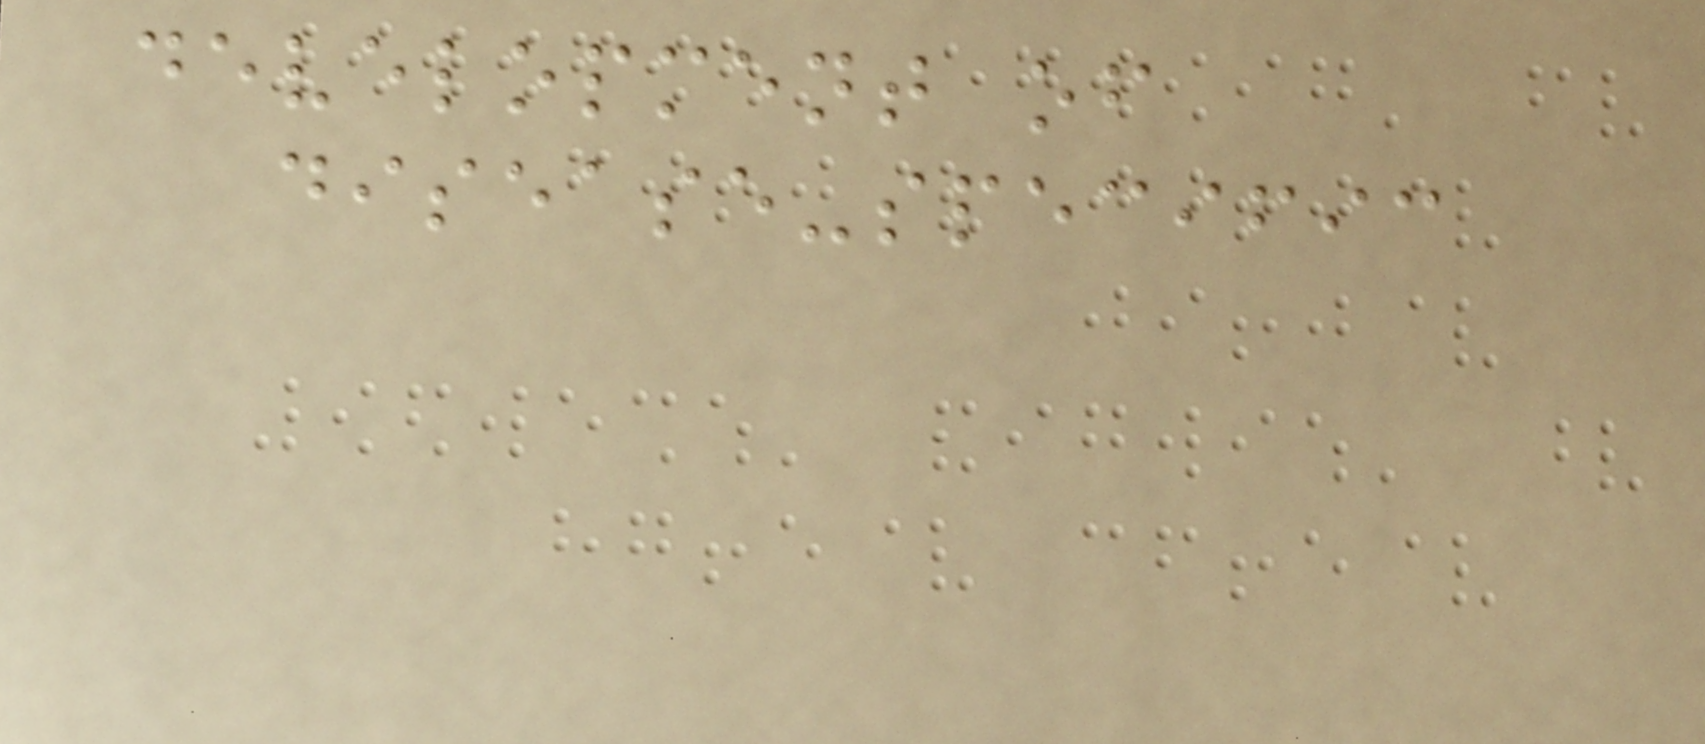development of
disease-specific
